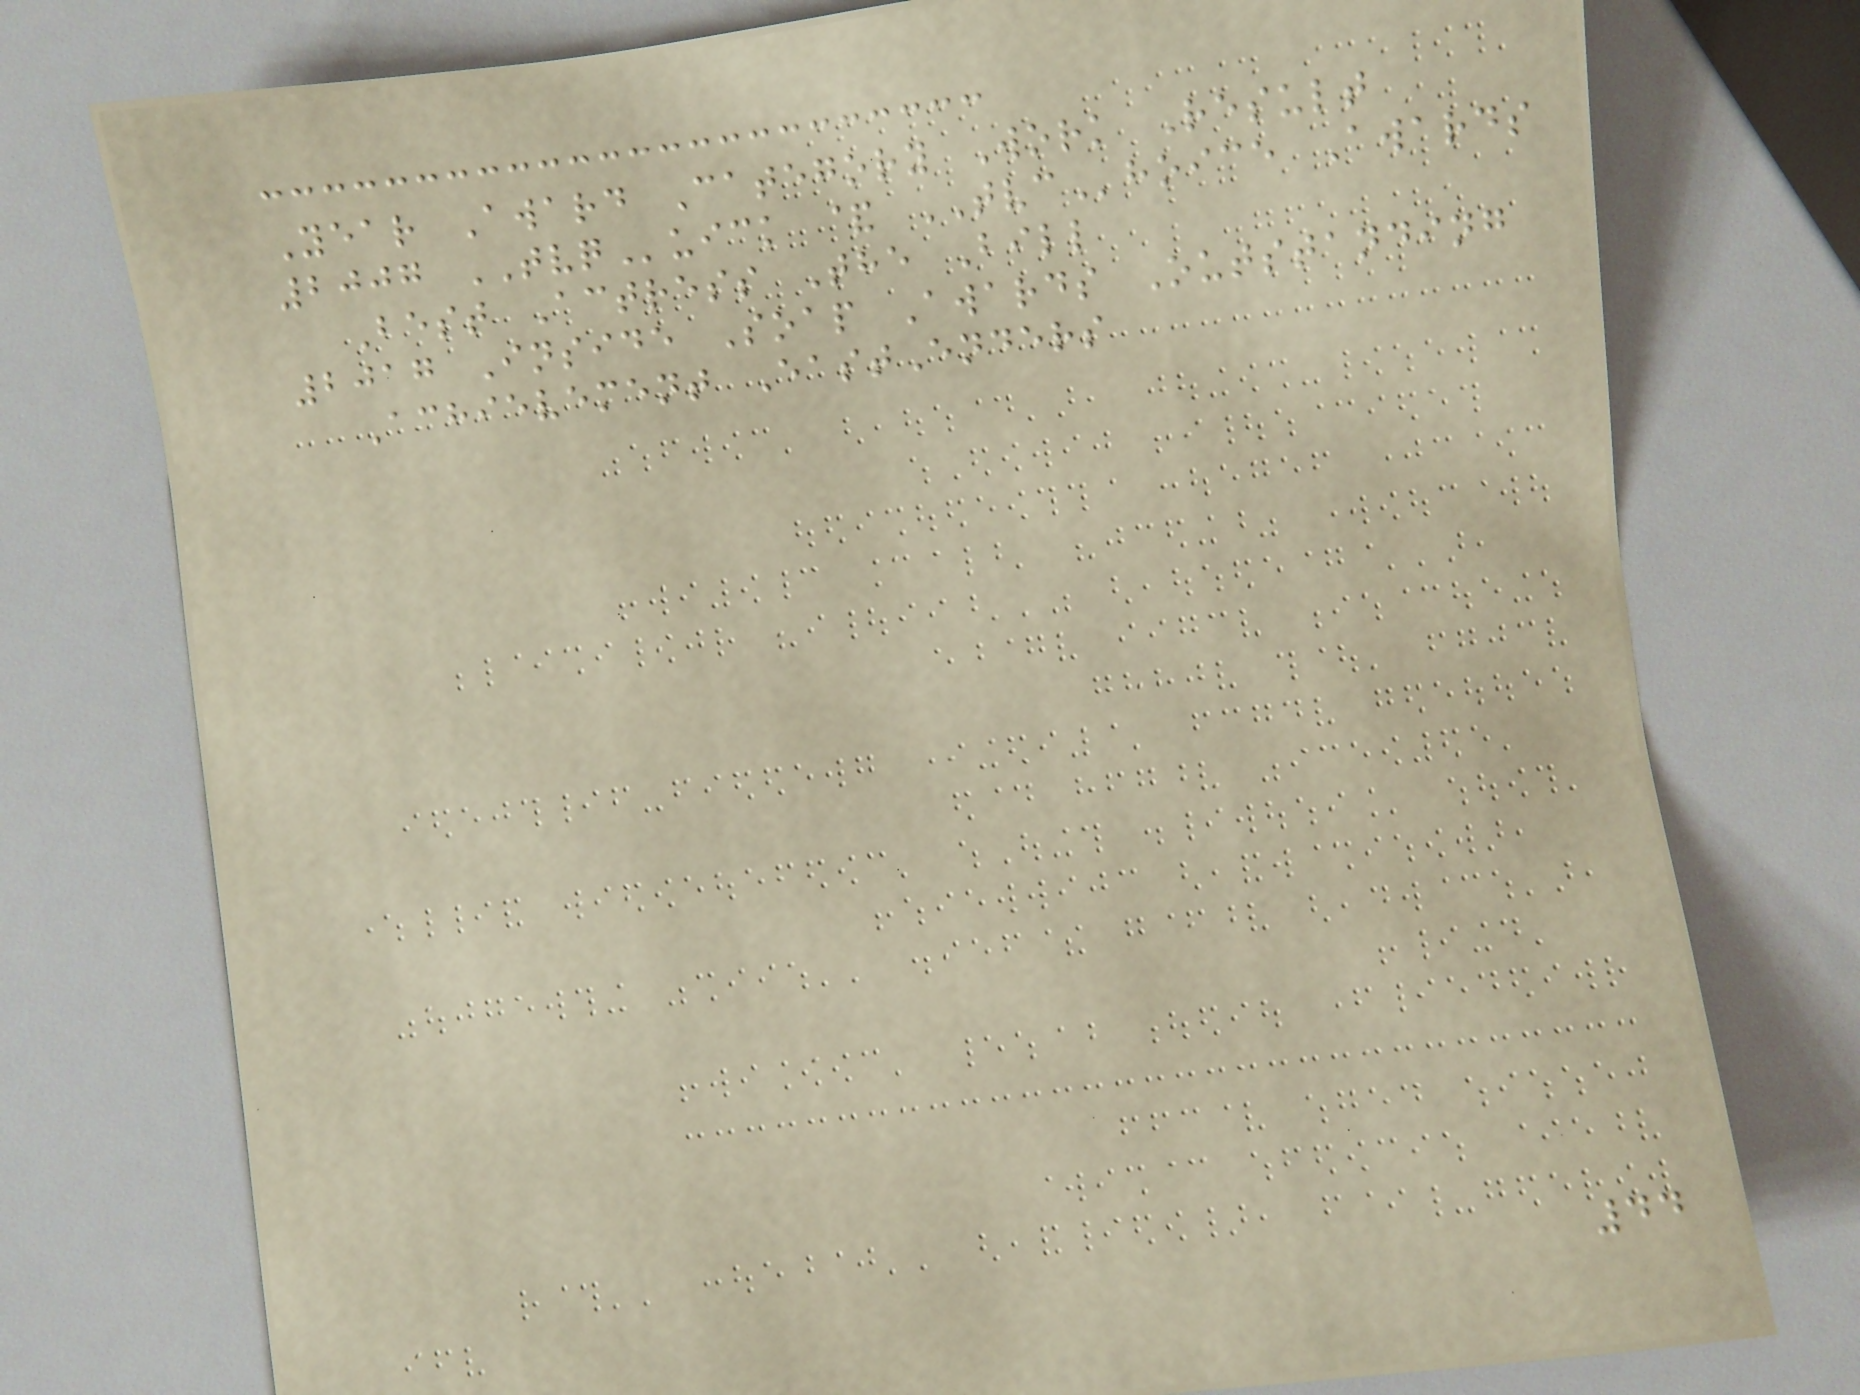Year Award Category Work Result
2007 TVQuick & TVChoice Awards
Best Actress The Bill
2017 Inside Soap Awards Outstanding
Achievement EastEnders
44
